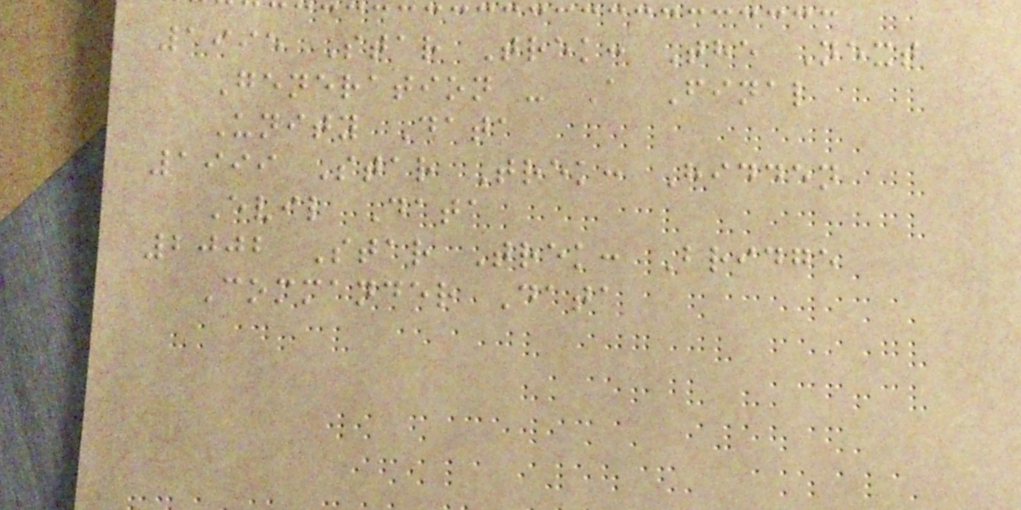1995 Star Trek: The Next
Generation - A Final
Unity Data
1999 Star Trek: Hidden
Evil Data
2002 Star Trek: Bridge
Commander Data
